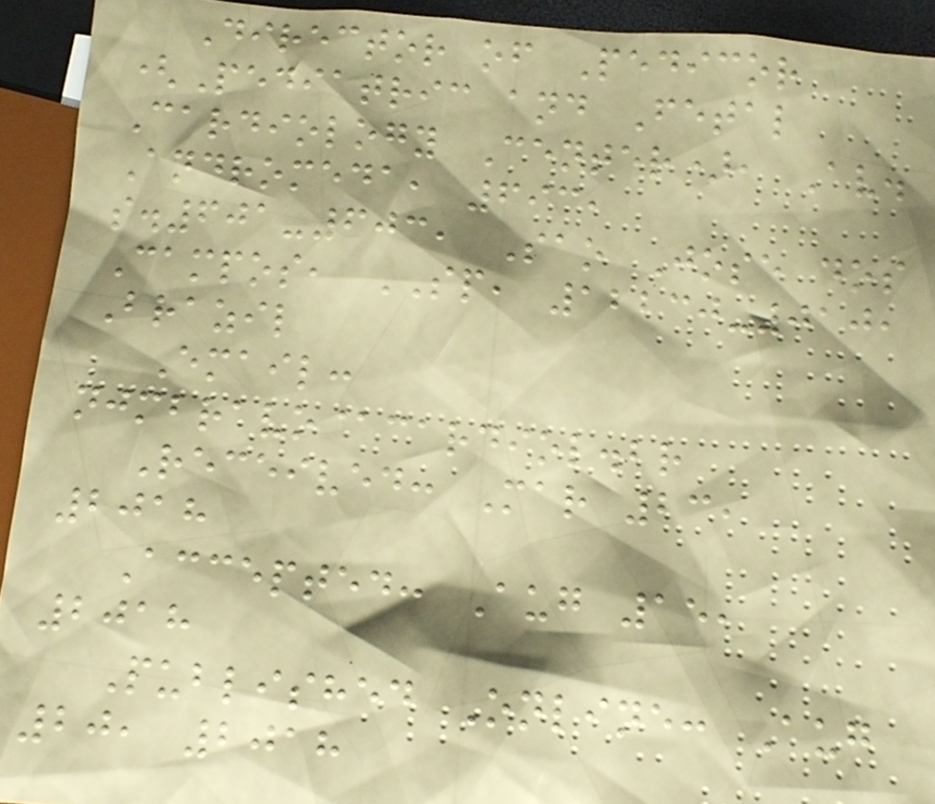Director of Pedicor
(Pediatric and Fetal
Cardiology Center), Av.
Andromeda, 693,
s.601-603, Sao Jose dos
Campos, SP, 12230-010,
Brazil
Email:
njmbravo@cardiol.br
Received: Mar 23,
2018
Accepted: Aug 15,
2018
Published Online: Aug
20, 2018
